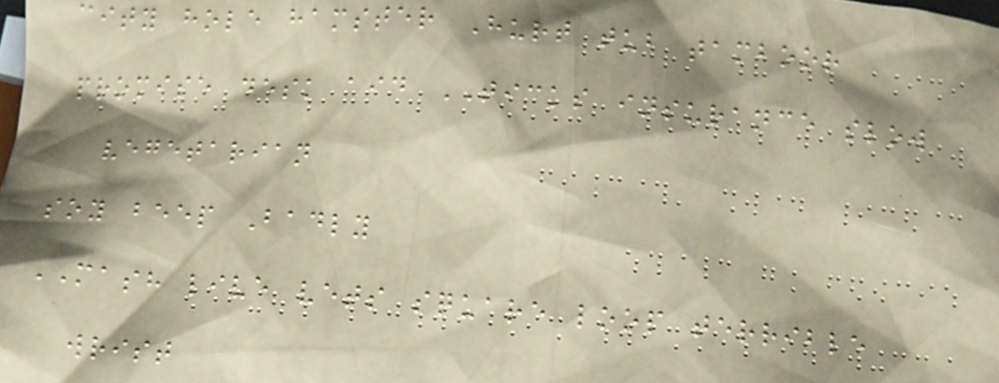city hole hamster Hurt tub tamboor
promise desk aid TICKS insurance slow
vegetarian
soy beep Badly
MASH live vets square loop terrible
wrist
